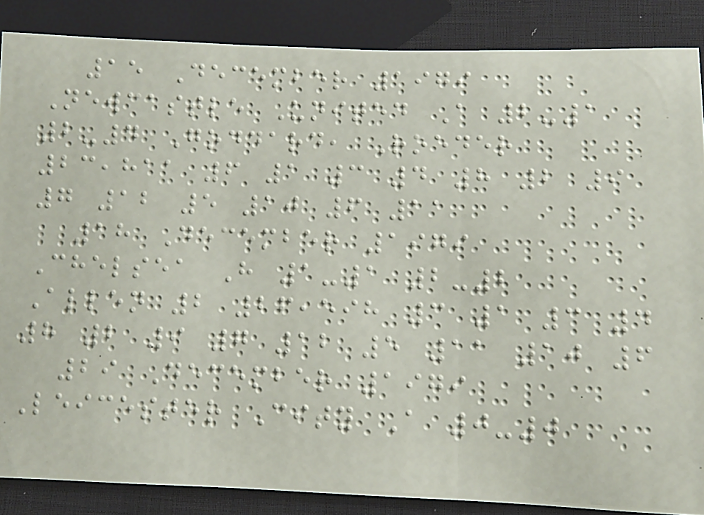15 December 1979
Newcastle United A 2-1
2-4 Goddard, Roeder
23,811 6 1 3 4 8 2 9
7 12 5 10 6 11
18 December 1979
Chelsea H 1-1 2-2
Allen 2 26,598 3 1 3 4
8 2 9 7 12 5 11 10 6
29 December 1979
Leicester City A 0-0
